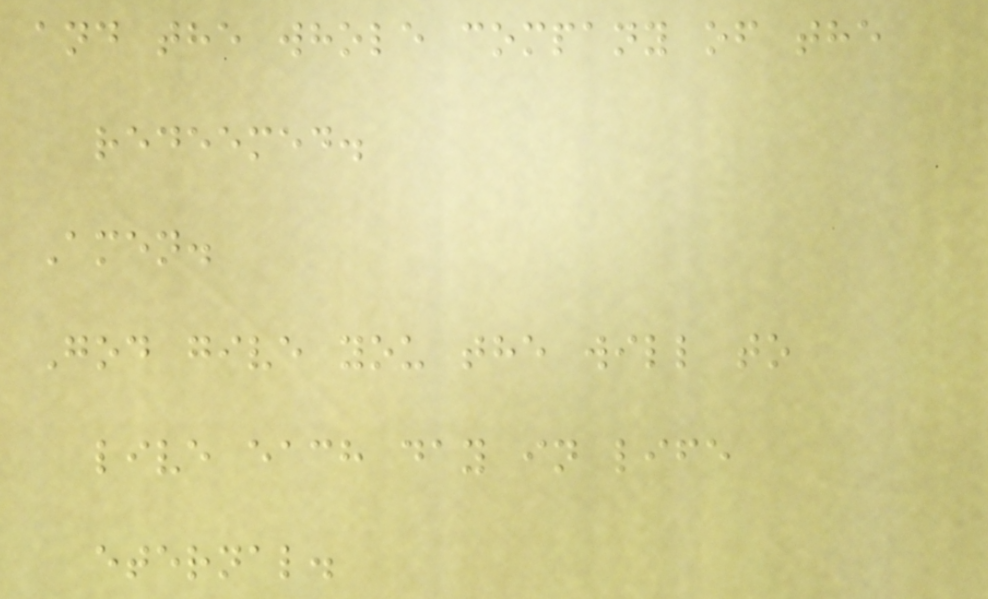and the whole company of the
redeemed.
Amen.
God give you the will to
live each day in life
eternal.
